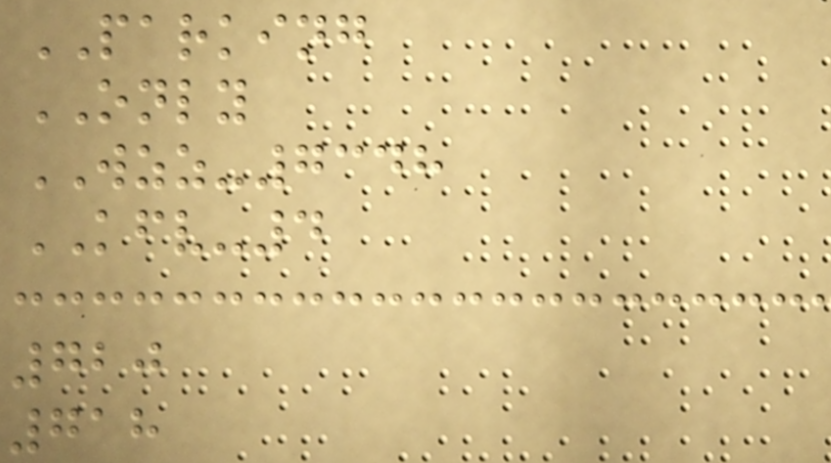PARKING
ONLY
WZZ-7348
KFV-4
720
718
